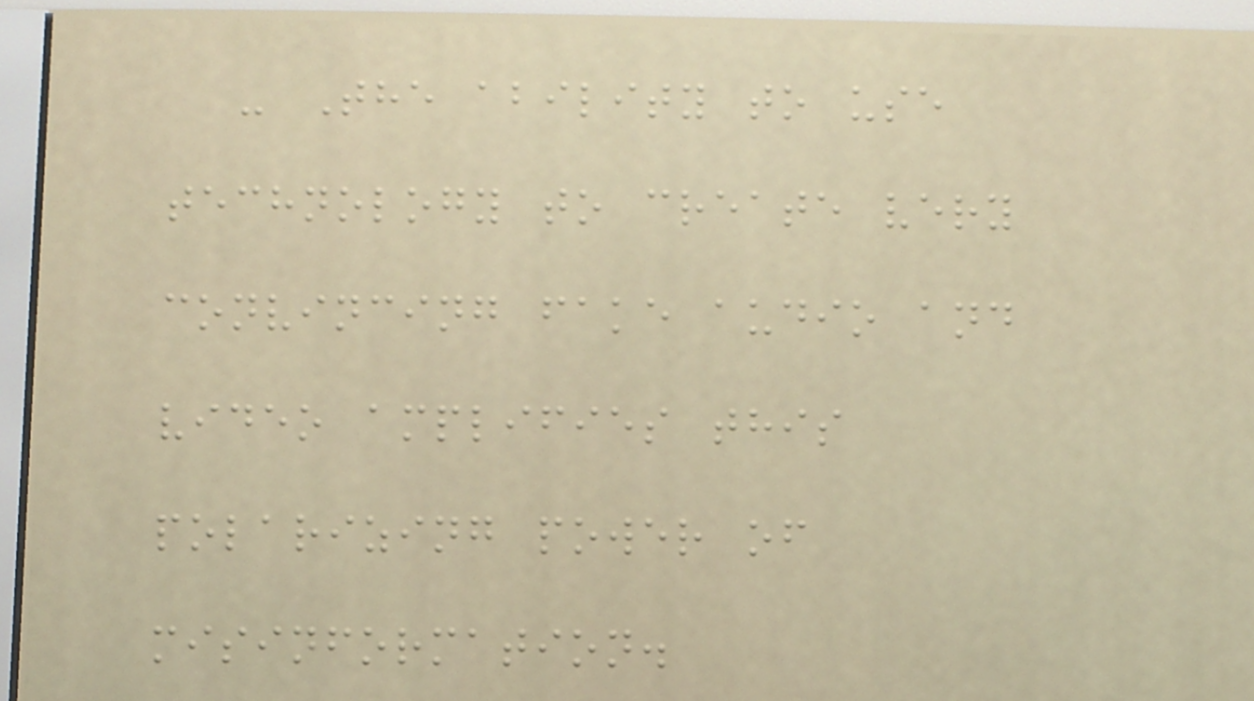- The ability to use
technology to create very
convincing fake audio and
video amplifies this
polarizing power of
misinformation.
